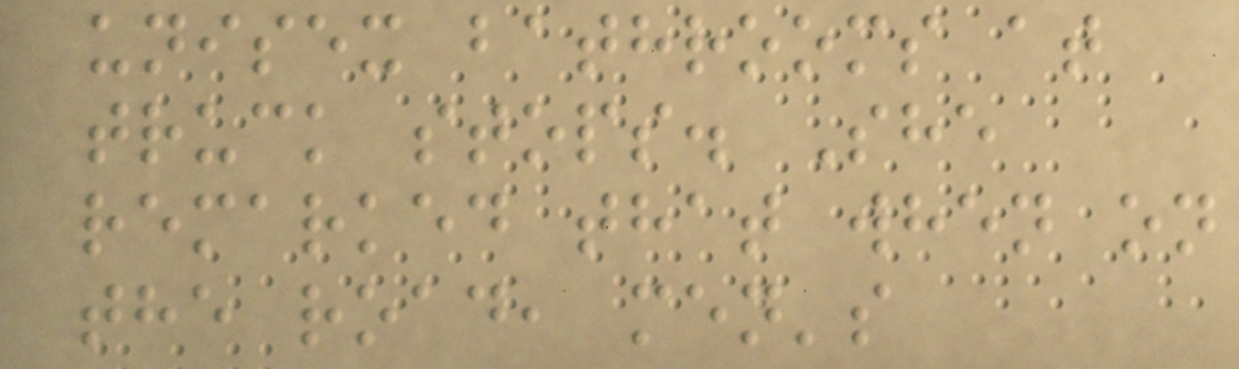unisex bathrooms at
truck stops. She
remarked that when on
the road, men's
